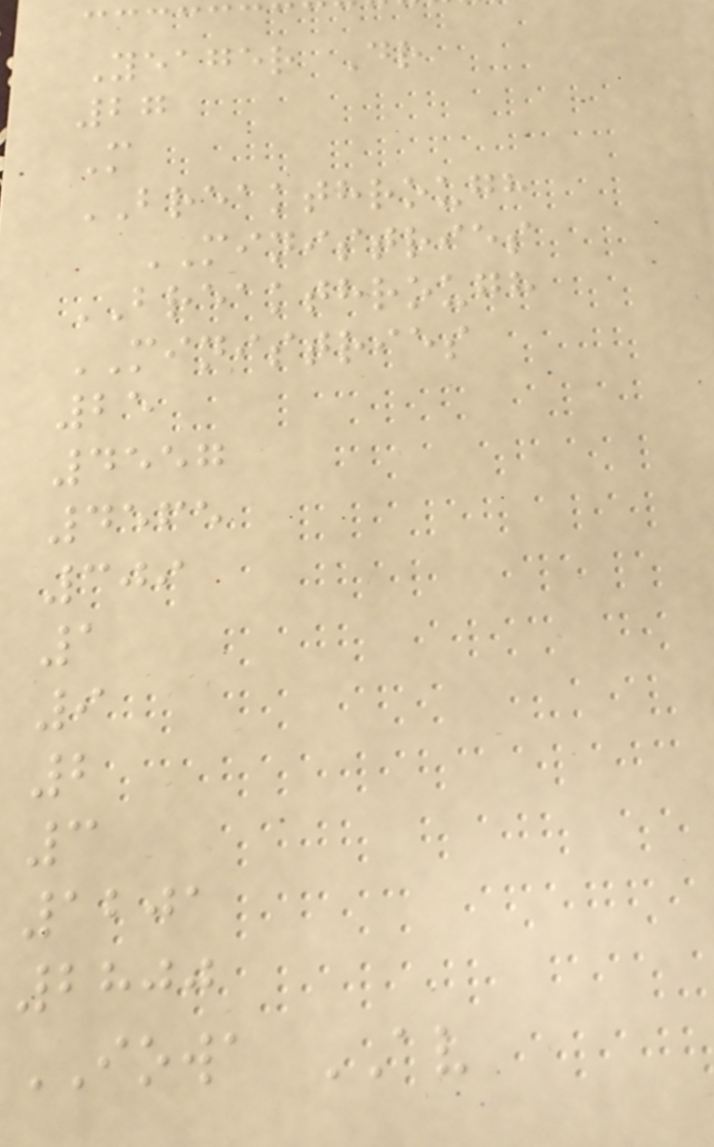Yeager Dr
27
M
BREAKTHROUGH
MINISTRIES
BREAKTHROUGH
MINISTRIES
25
4557
4565
309
1
9
2
3
1201
2800
IOWA AV
